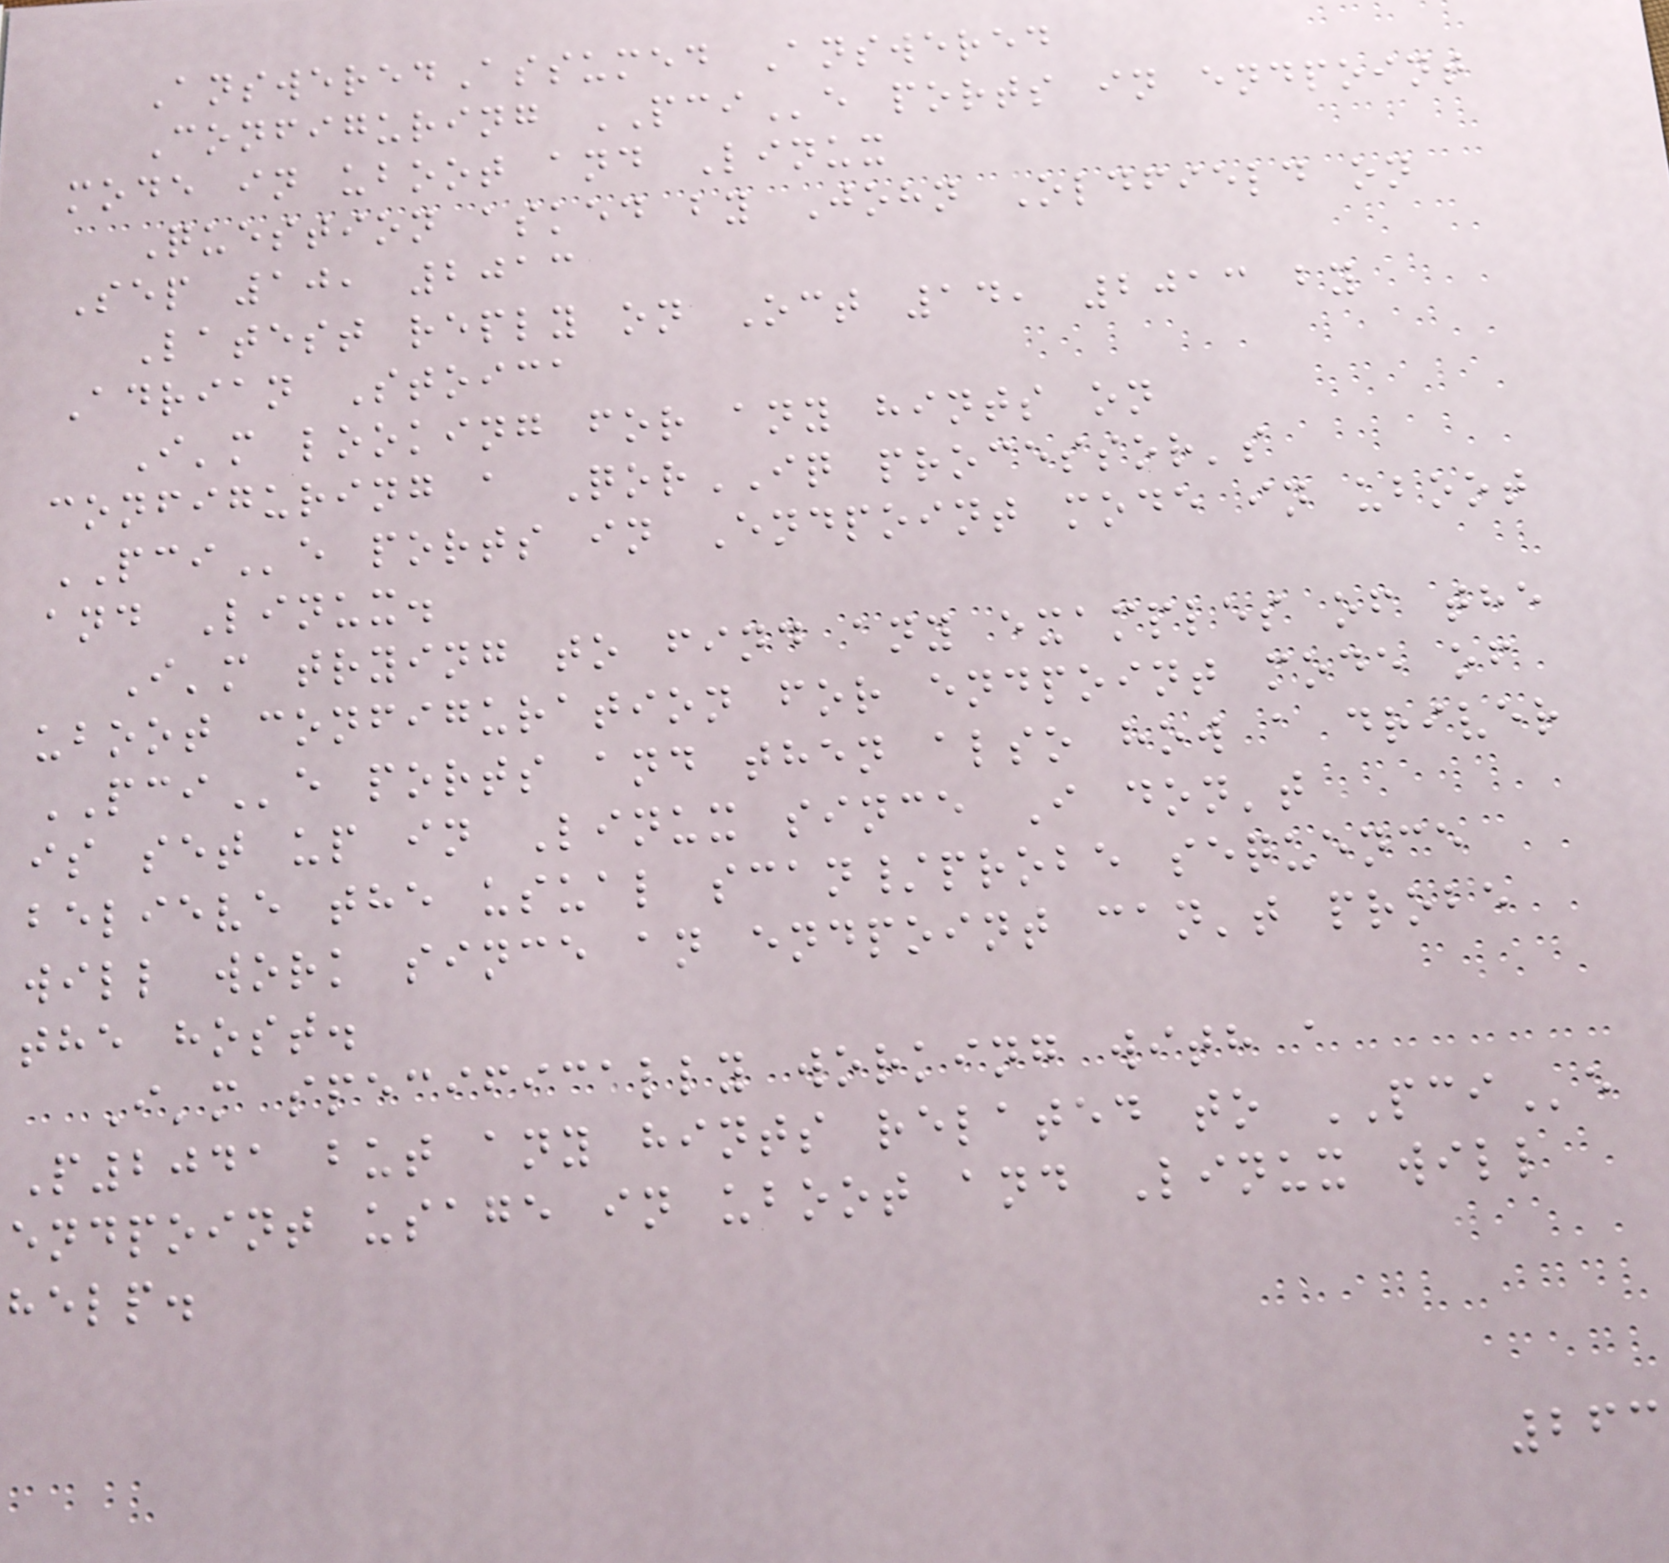AnsweredAssumed Answered
Configuring PCIe ports in endpoint
mode in uboot and Linux
Question asked by John Oldfield on
Sep 10, 2013
Latest reply on Oct 14, 2013 by
Adrian Stoica
I'm looking for any hints on
configuring a QorIQ processor's
PCIe ports in Endpoint mode in uboot
and Linux.
I'm trying to find any examples of the
uboot configuration for endpoint mode of
PCIe ports and then also how a driver
is set up in Linux since I don't
believe the usual scan/probe sequence
will work since an endpoint can't probe
the host.
I'm specifically working with a
P2041 but any hints related to PCIe
endpoint usage in uboot and Linux will
help.
263
